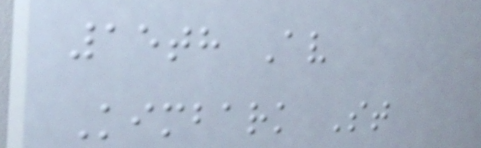15th Av
Kimbark St
